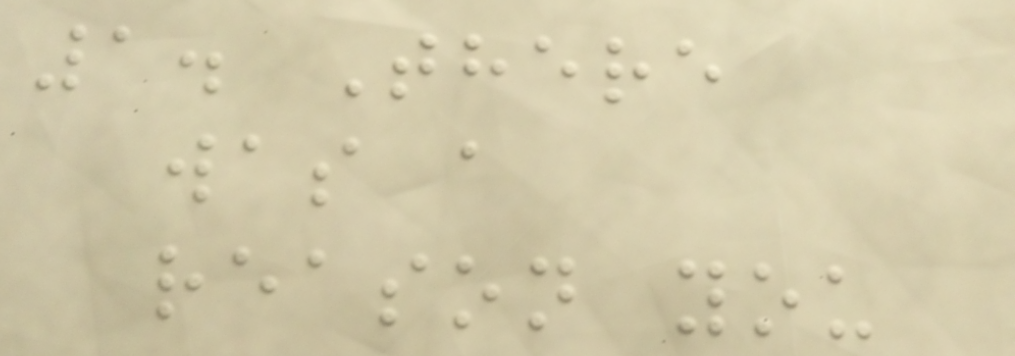1. There
was a
reason you
